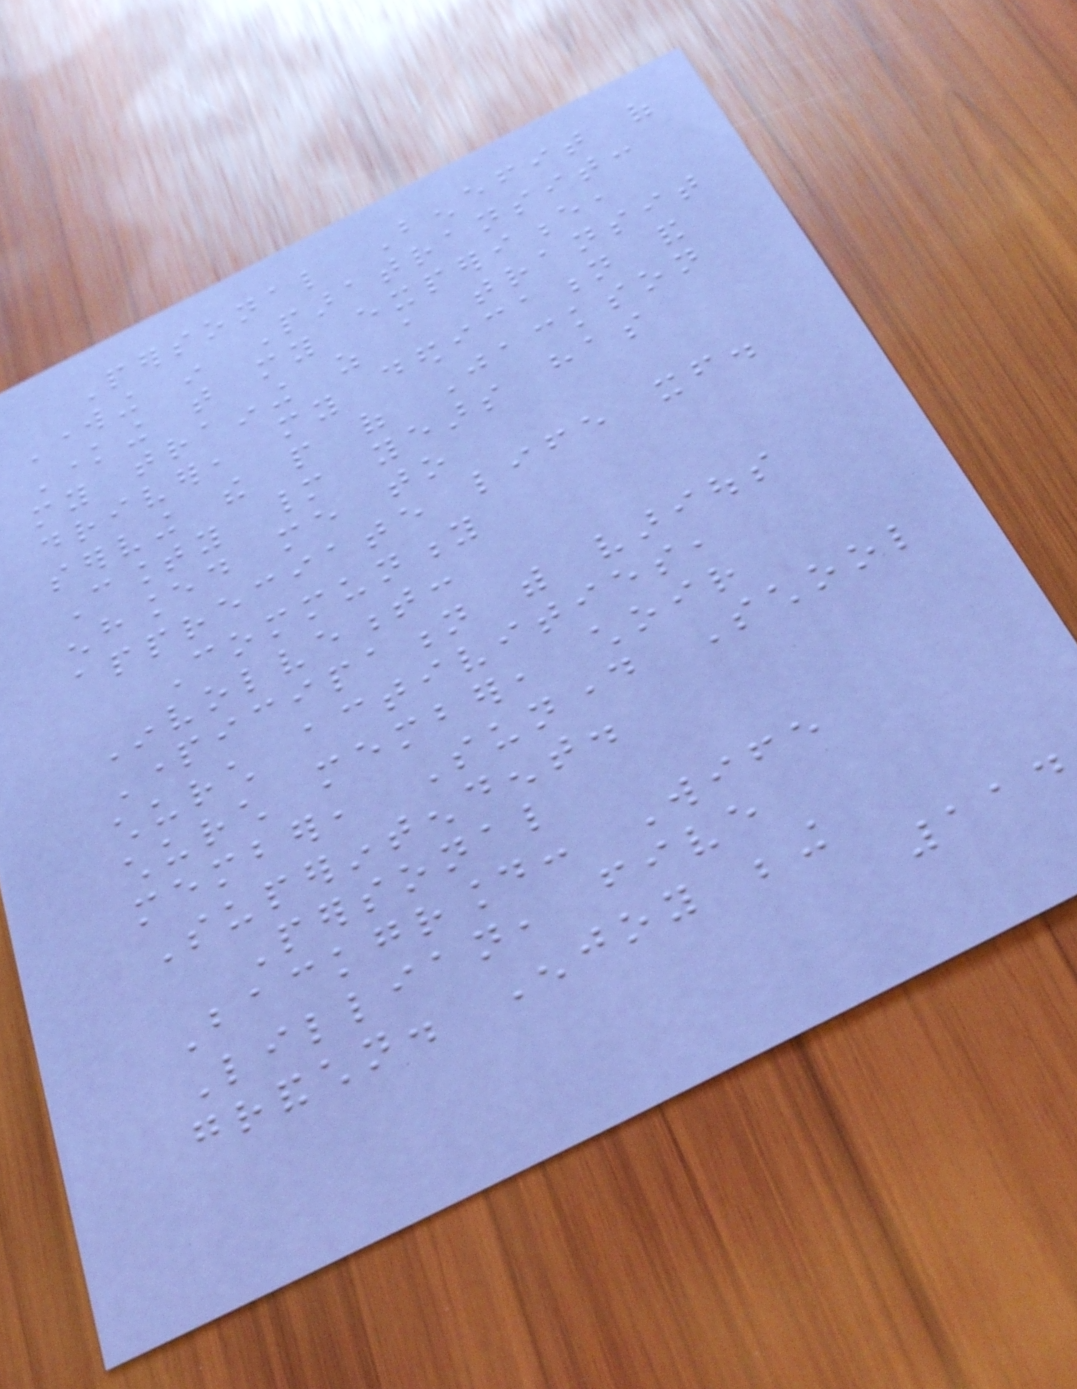Personal Benefit of
Working in Paratransit:
Knowing that my experience,
my training as a transit
driver, my dedication and
serving the people of Jackson
County many years has
enhanced me to
appreciate life itself.
Community
Involvement:
Participation with various
church activities,
church member, choir
member, Sunday School
Superintendent.
Personal
Background: Wife
Lillian, five
grandchildren. Enjoy being
114
